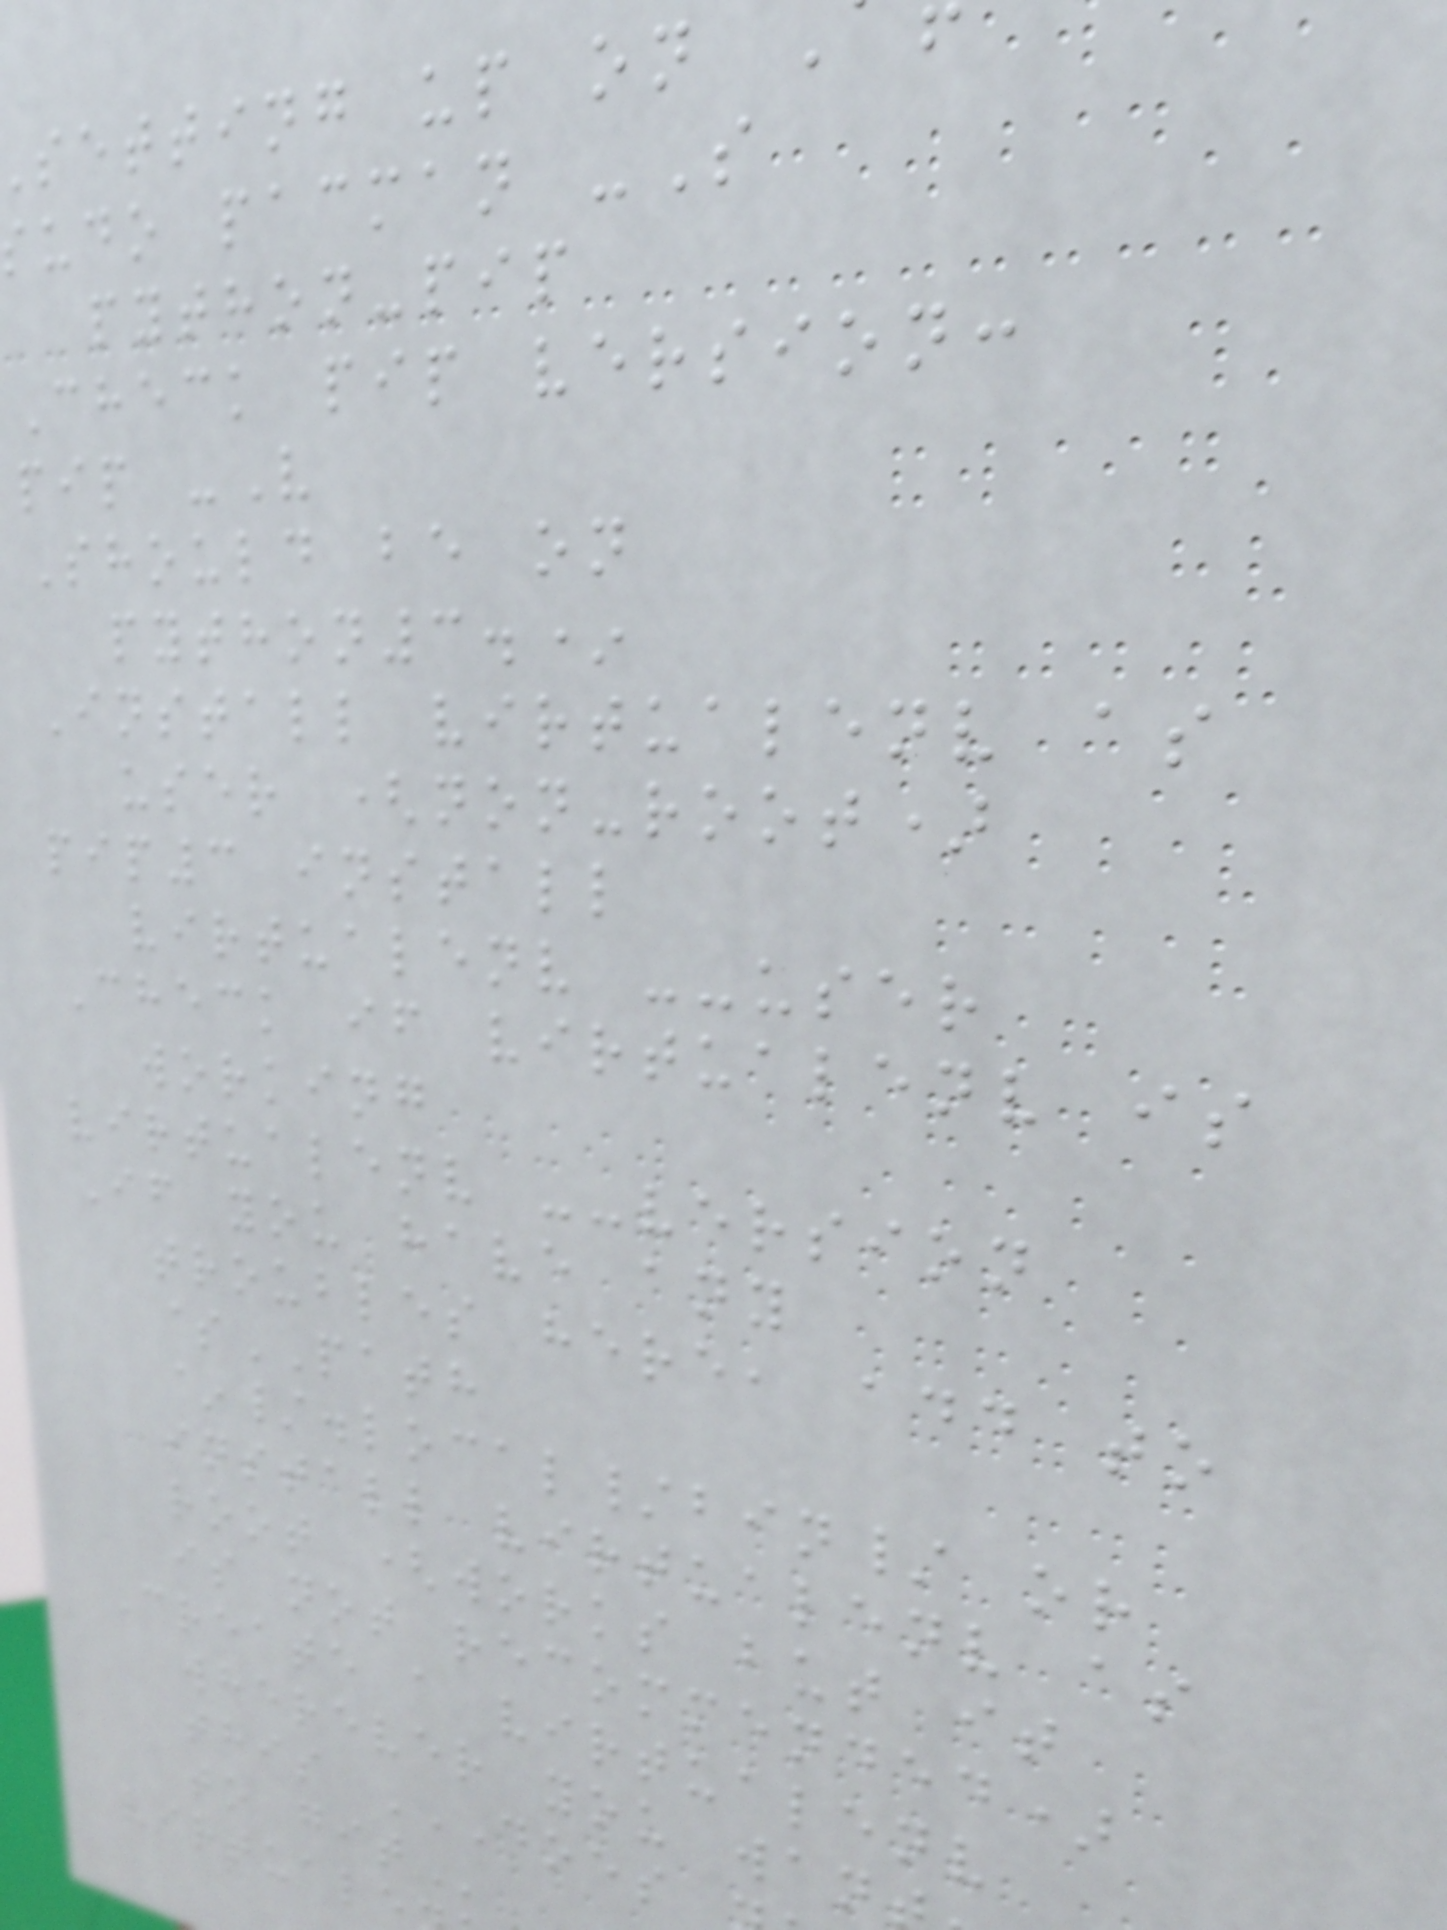setting up on
udo pacman -S
python-pip
Check pip version:
pip -V
Should be on
python3.*
Install virtualenv as
user (non-root)
pip3 install
virtualenv --user
Check if virtualenv is
working
virtualenv --version
If you have any
troubles here, add to
$PATH
~/.local/bin/ or
install virtualenv as
root (works but it
is not recommended)
Create a virtualenv
wherever you wan
virtuale
